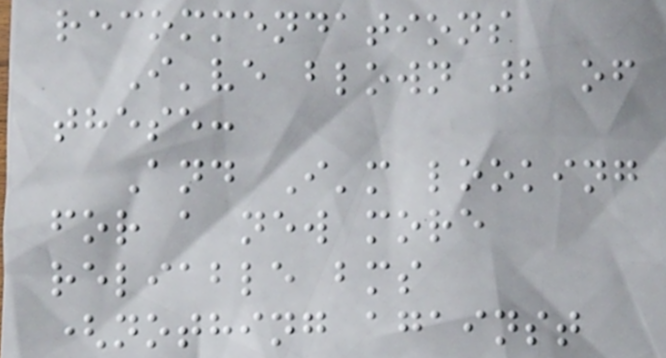recommendations
I've blown 2 of
these:
And I'm looking
for a new more
reliable bms
(nothing against
